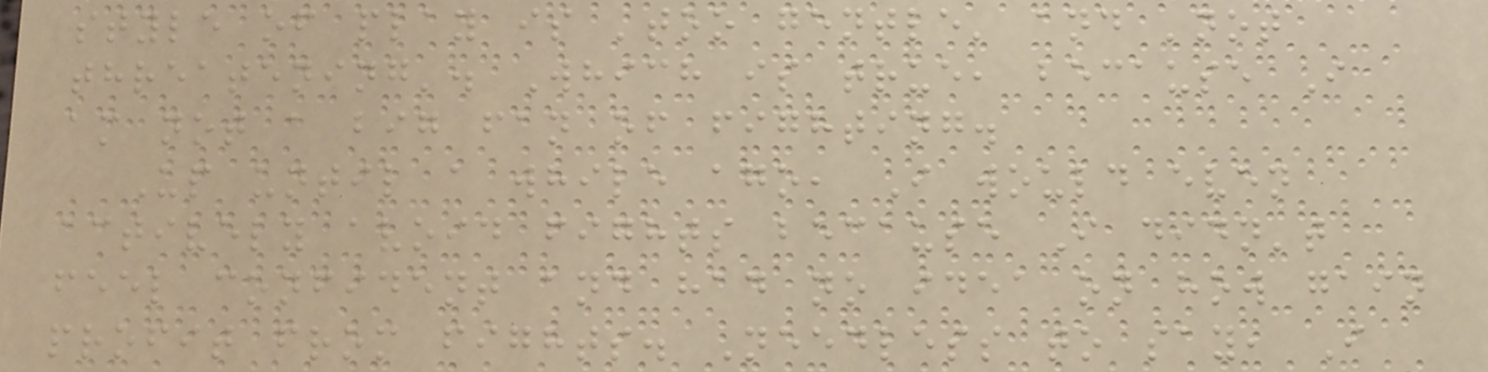style of play is 'too gentle' and 'not
threatening'. Which is true, because I
am not a big fan of fighting.
Up until a while ago, I would even
actively avoid fights because I didn't
feel confident and had no idea on how gain
profit from fights. Needless to say, I
